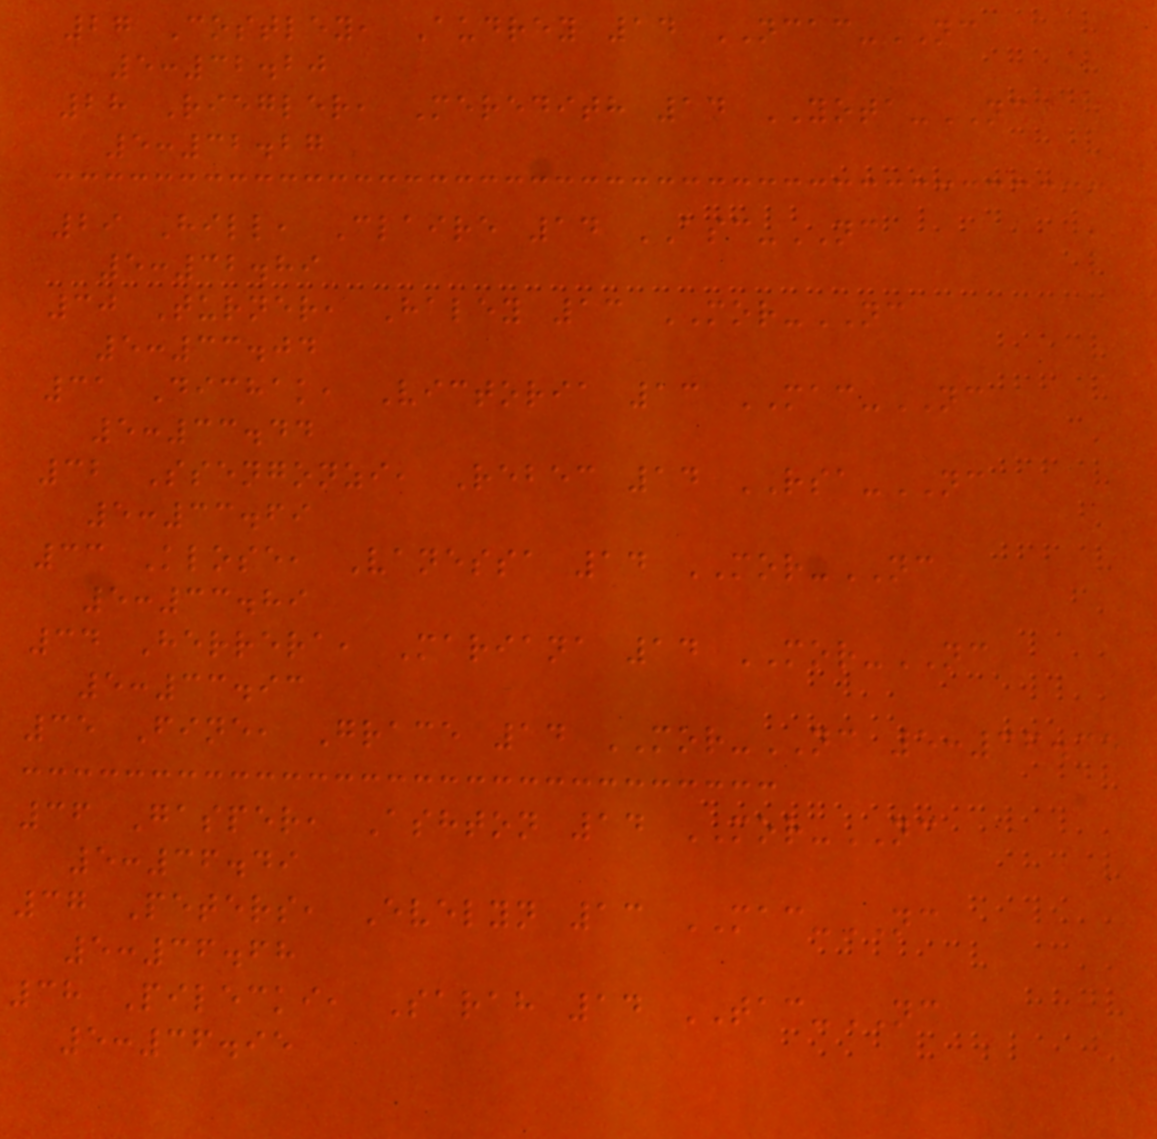27 Costley, Audrey 14 NCAC-NC
5:32.20
28 Riegler, Meredith 14 YOTA-NC
5:32.27
29 Hill, Claire 14 ASC-NC
5:32.89
30 Turner, Haley 13 MOR-NC
5:33.04
31 Dichak, Victoria 13 MAC-NC
5:33.44
32 Ssengonzi, Rebec 14 RSA-NC
5:33.69
33 Klose, Vanessa 14 MOR-NC
5:33.89
34 Herrera, Mariana 14 MOR-NC
5:33.93
35 Fine, Grace 14 MOR-NC 5:36.35
36 Gasper, Ashton 14 MOR-NC
5:36.49
37 Peters, Evelyn 13 MAC-NC
5:36.68
38 Pilecki, Sarah 14 TAC-NC
5:36.95
